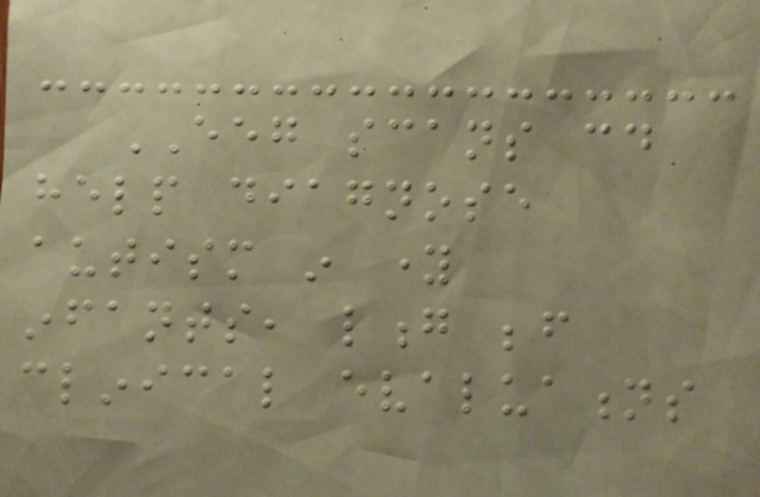EEG scans could
help diagnose
autism in young
infants, long before
clinical evaluations
